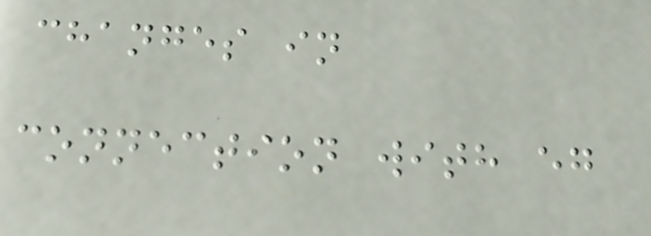changes in
connection with eg
